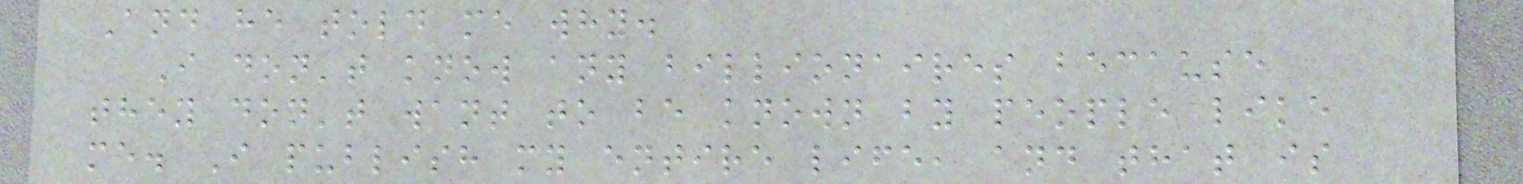And he told me why.
I don't know any billionaires because
they don't want to be known by people like
me. I publish my entire life, and that is
